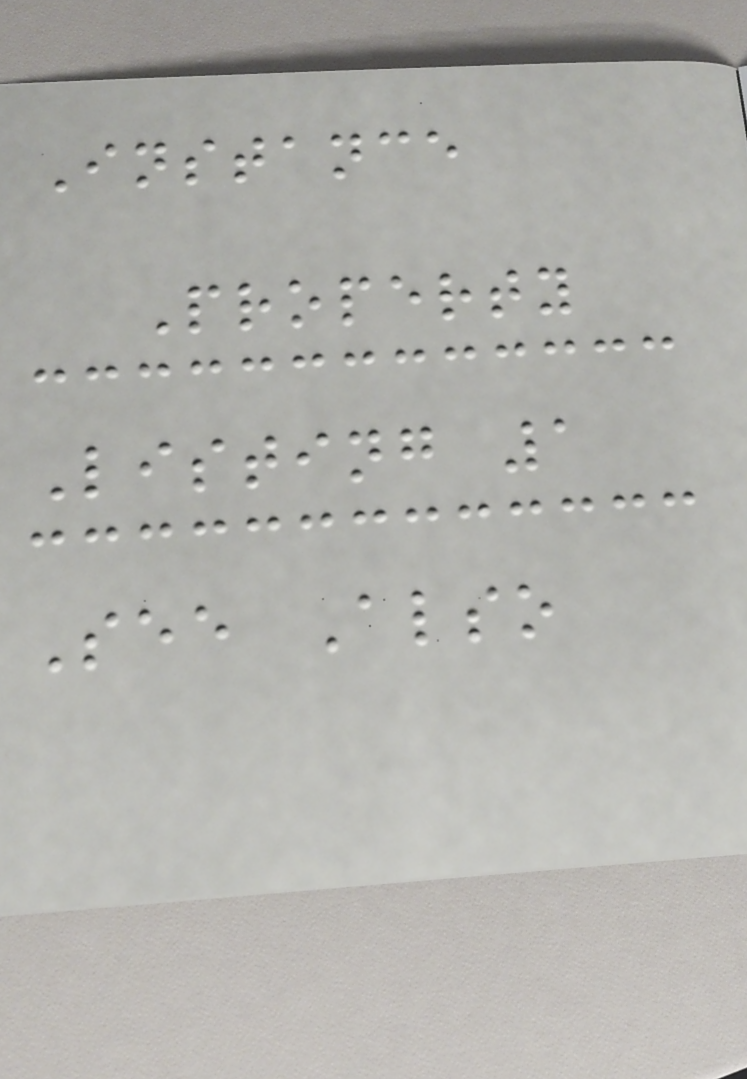Instance
Property
Listing 1
See Also
